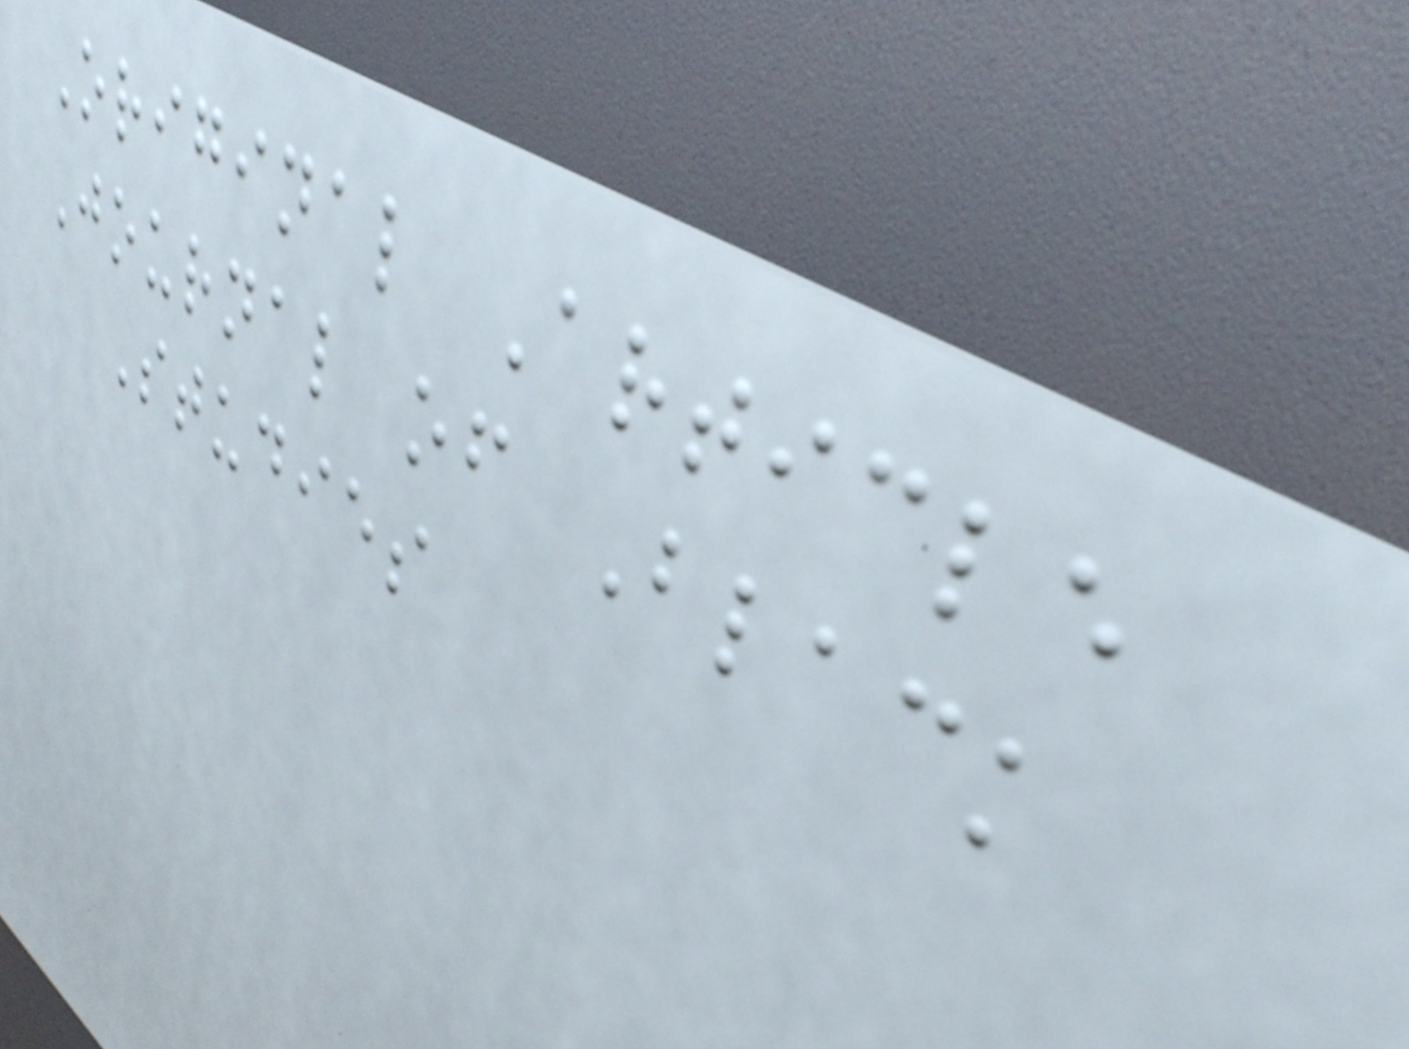Original Article
Journal of Black
Studies
